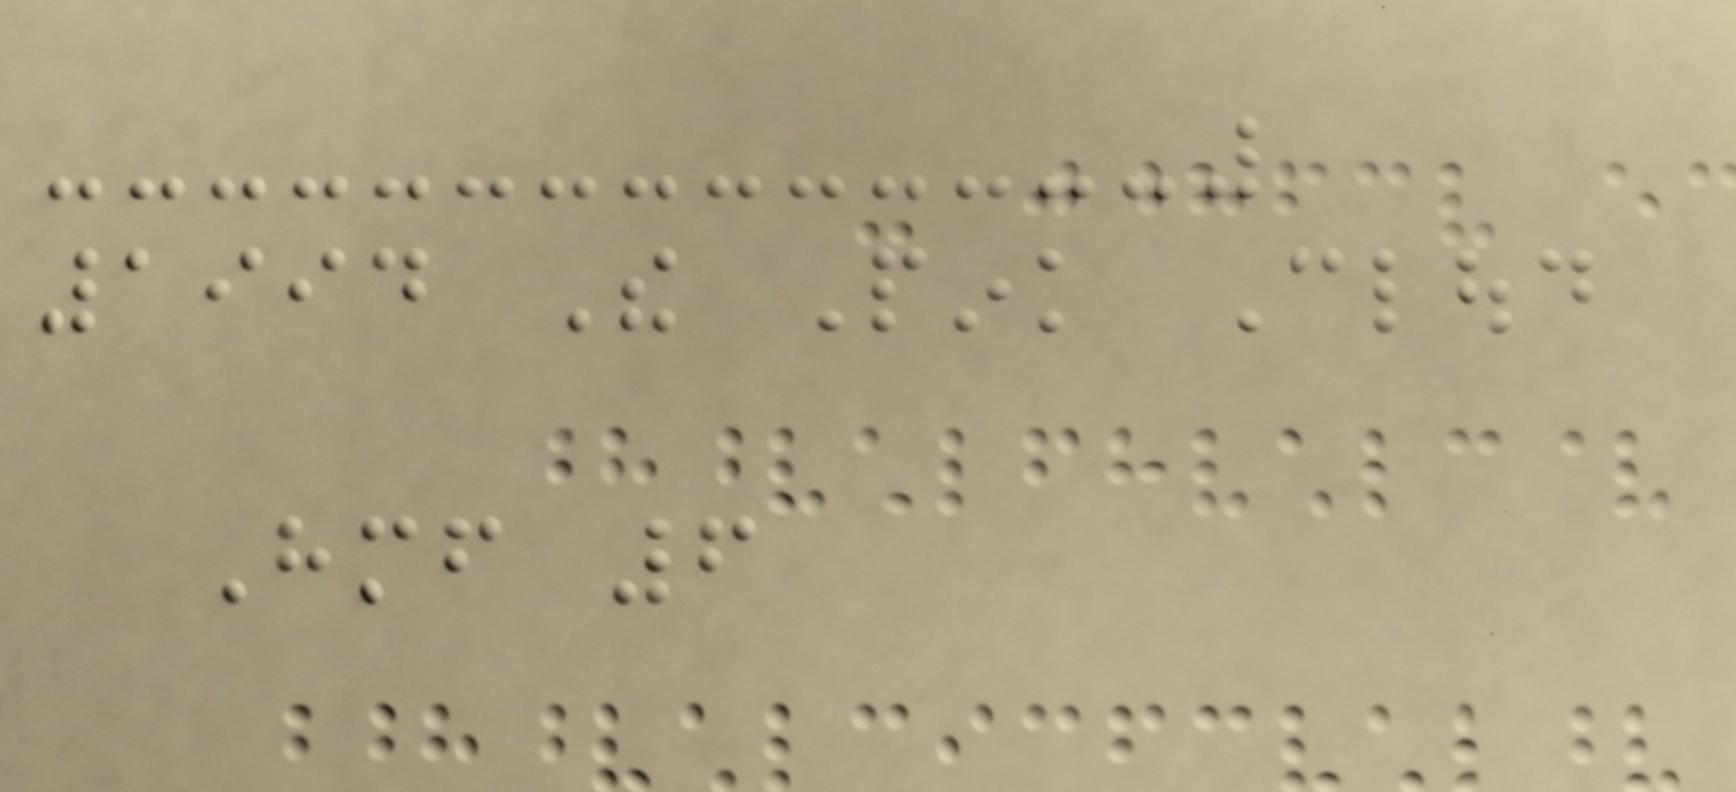1994 The Pink Cloud
Himself 6
